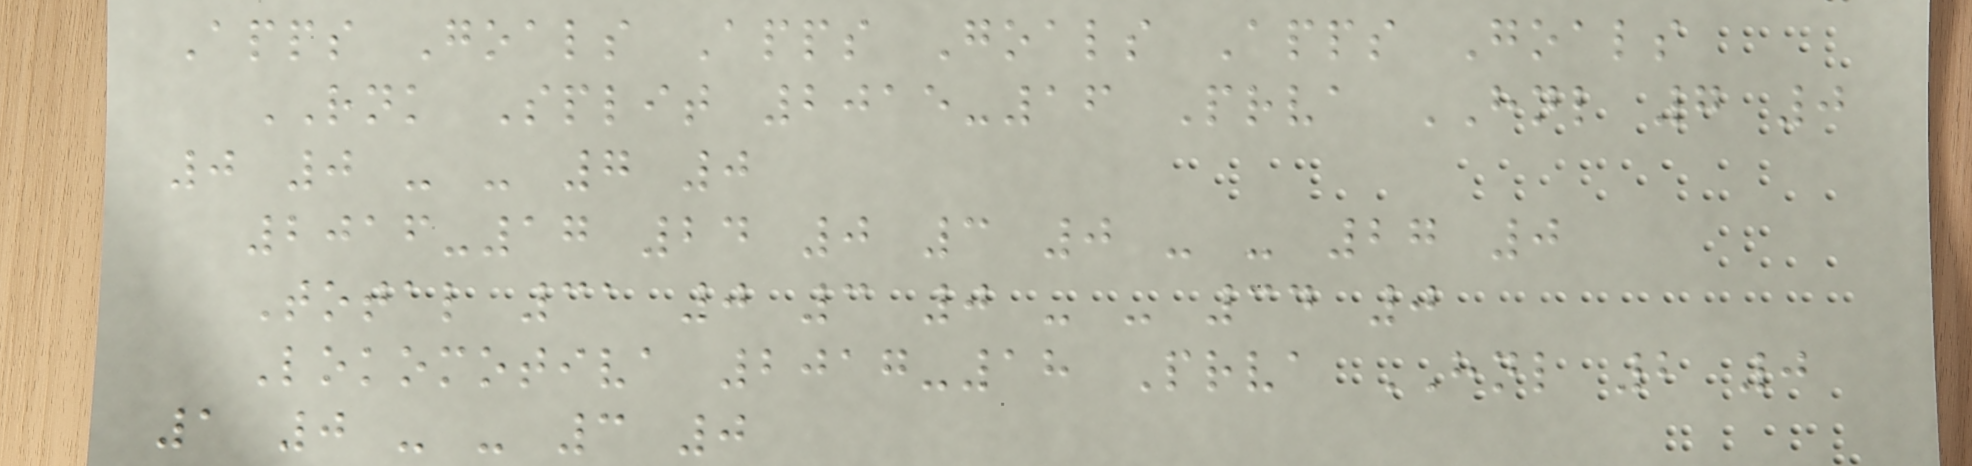Apps Goals Apps Goals Apps Goals
RNK Split 2015-16 Prva HNL 7 0
0 0 - - 7 0
2016-17 24 0 3 0 - - 27 0
Total 31 0 3 0 - - 34 0
Lokomotiva 2017-18 Prva HNL 2 0
1 0 - - 3 0
